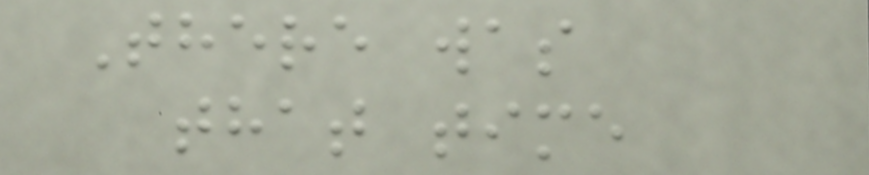There was
that time
